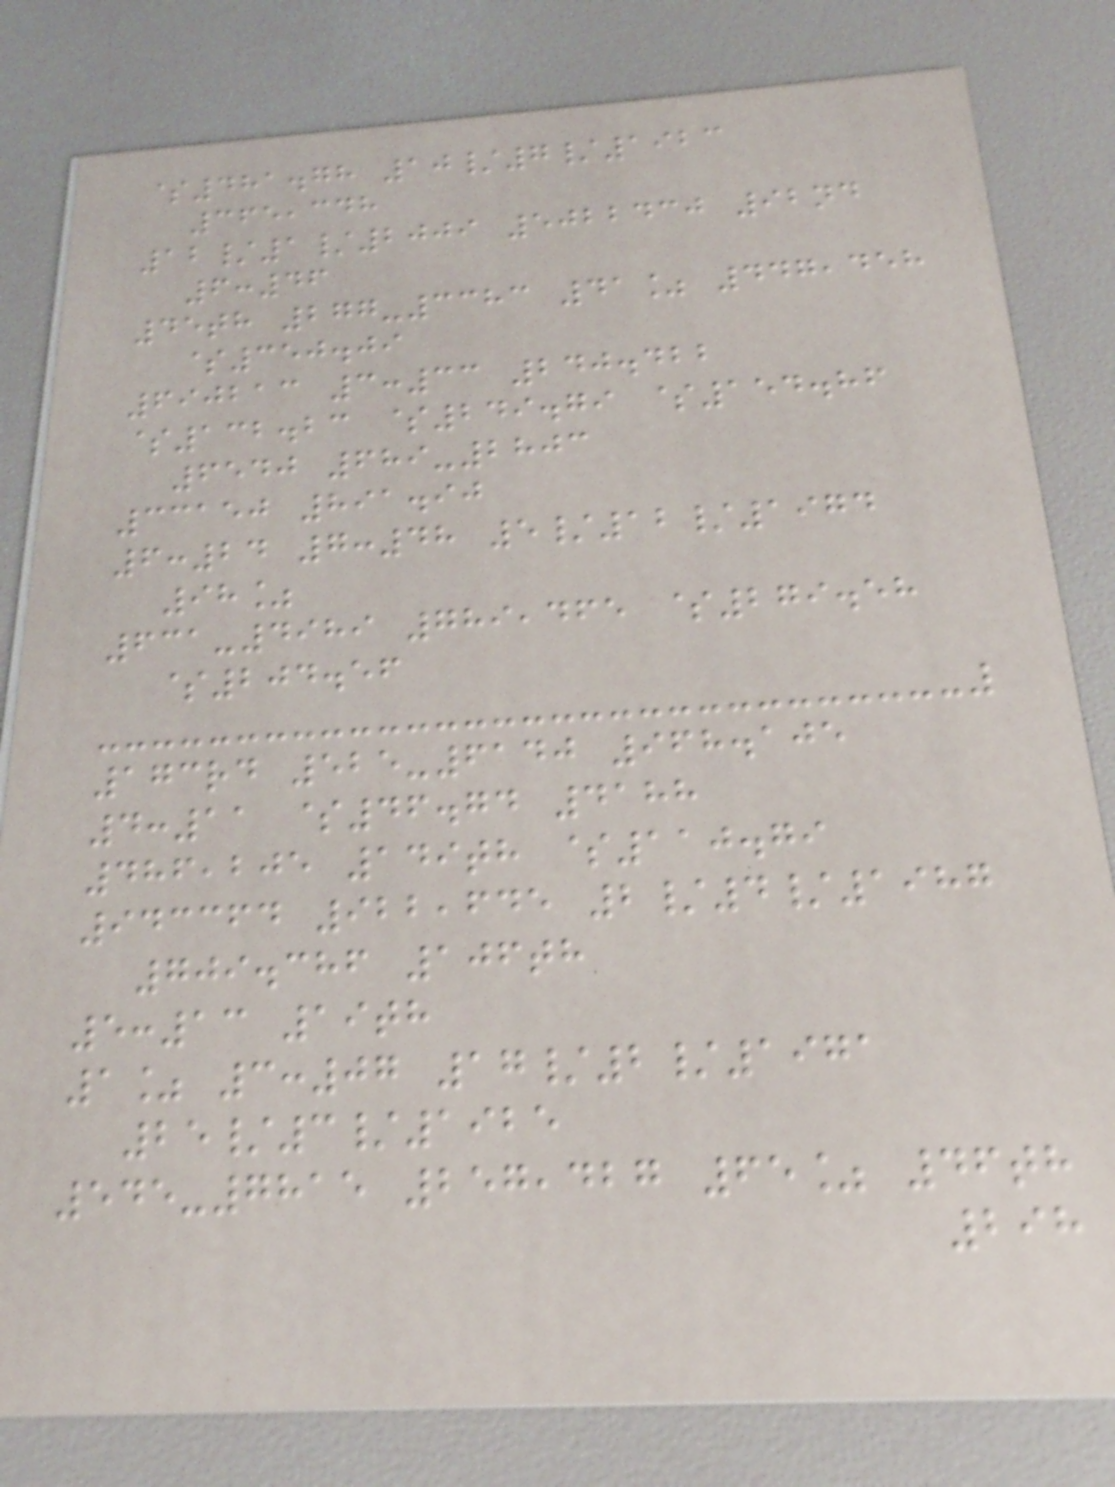$481.78 10/7/1923
365,348
12/1/2009 5022430 92nd
6:46
45th 277-3383 41% 447,458
$350.09
690213 3:33 240.422
$132.23 $249.79 $154.86
6540 689-2803
33150 891.90
6:24 7:48 5/12/1974
98%
631-4989 789,465 $279.58
$204.56
173rd 525-6140 968.105
4:11 $46.74 4188
486,205 149th $110.79
943364 922,645 2/4/1987
709.386 106th
5:13 19th
1% 3:07 17/2/1971
25/3/1925
545-7815 257,427 65% 46th
298
